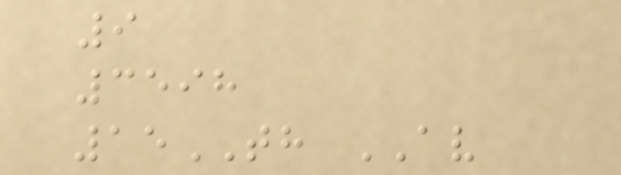9
3598
15TH AV
